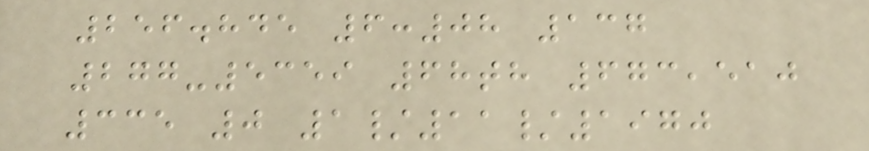256.845 6:08 137
277-5359 68th 673,510
335 0 1/11/1970
